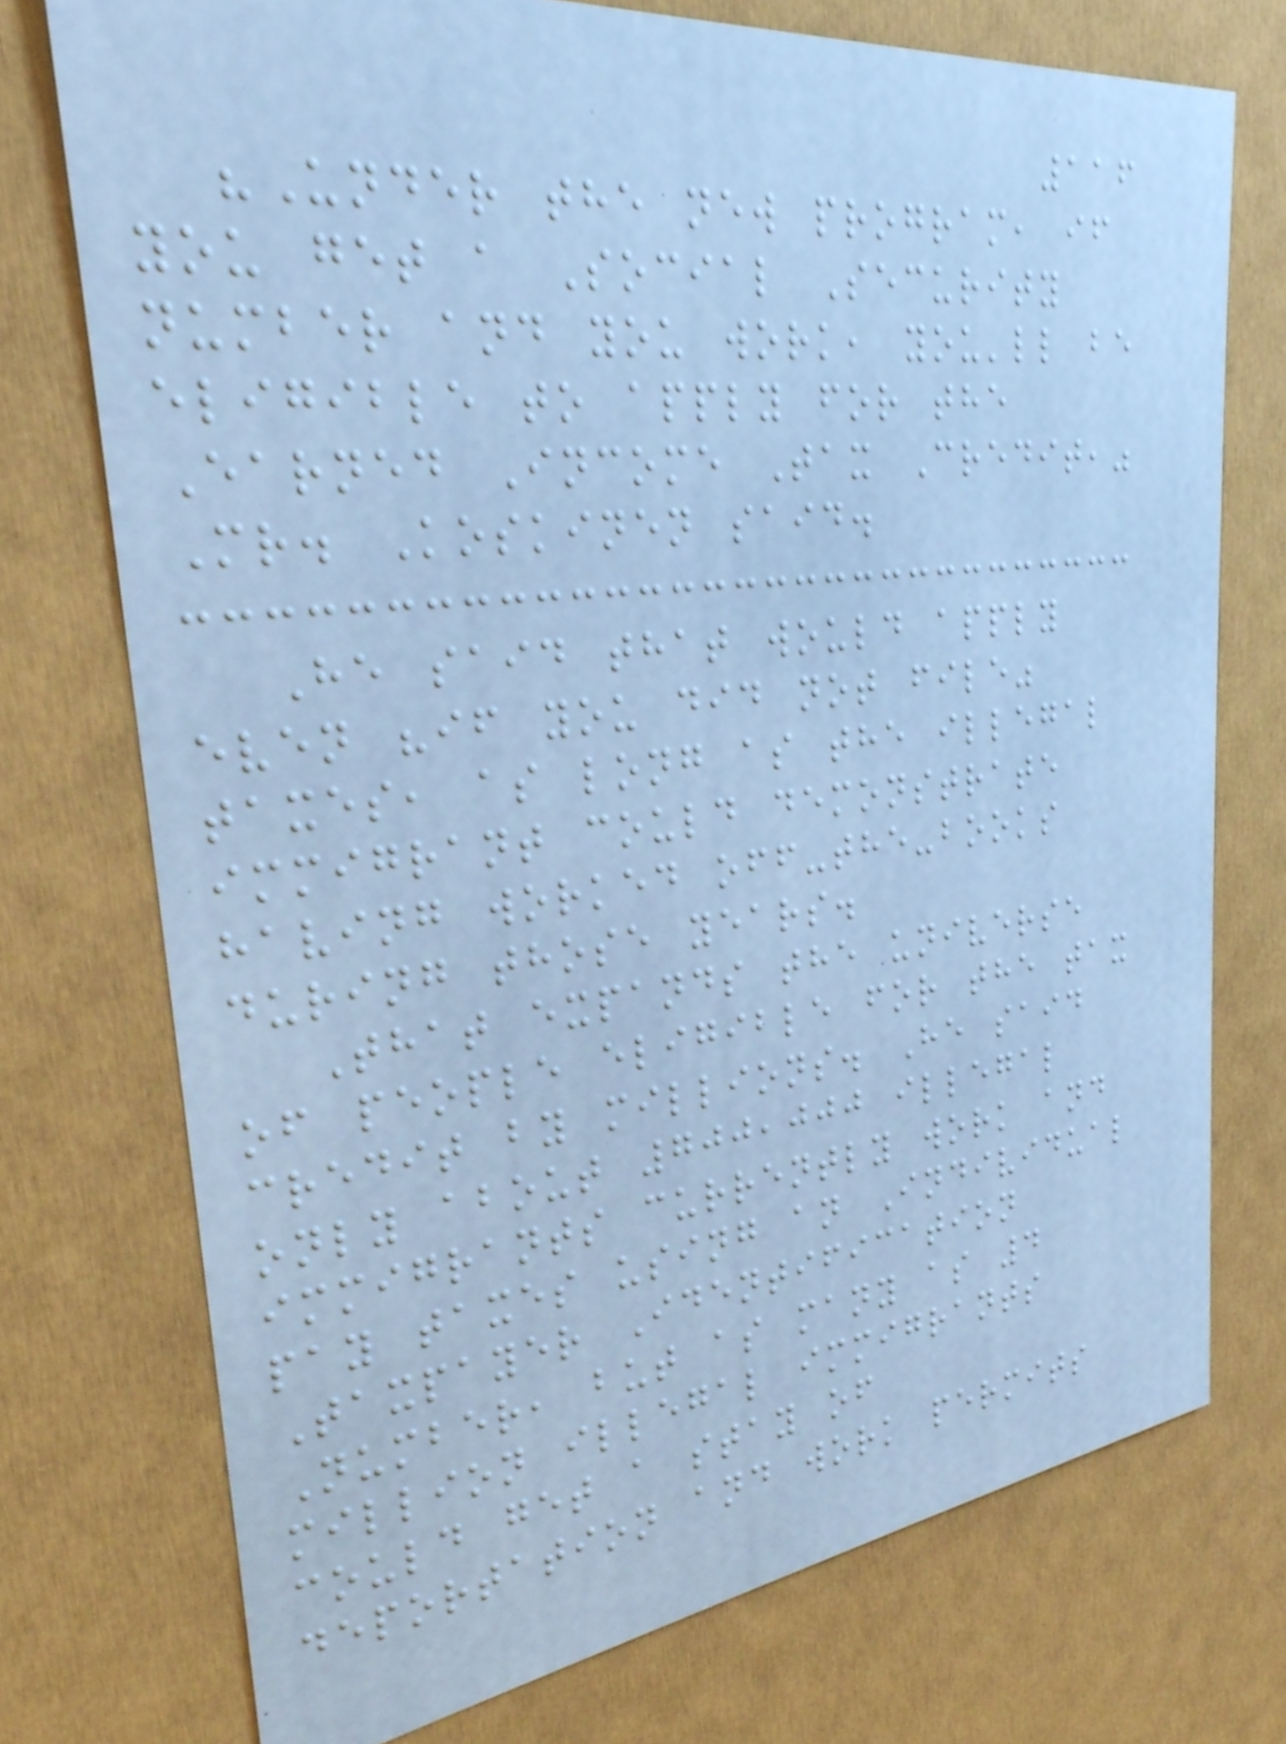116
"Under the new program, if
you get a Social Security
number and you work, you'll be
eligible to apply for the
Earned Income Tax Credit,"
Mr. Koskinen said.
He said that would apply
even "if you did not file"
taxes, as long as the illegal
immigrant could demonstrate
having worked off-the-books
during those years.
That expands the universe
of people eligible for the tax
credit by millions. He said
only about 700,000 illegal
immigrants currently work and
pay taxes using an Individual
Taxpayer Identification
Number, but as many as 4
million illegal immigrants
could get a stay of
deportation and work permits
